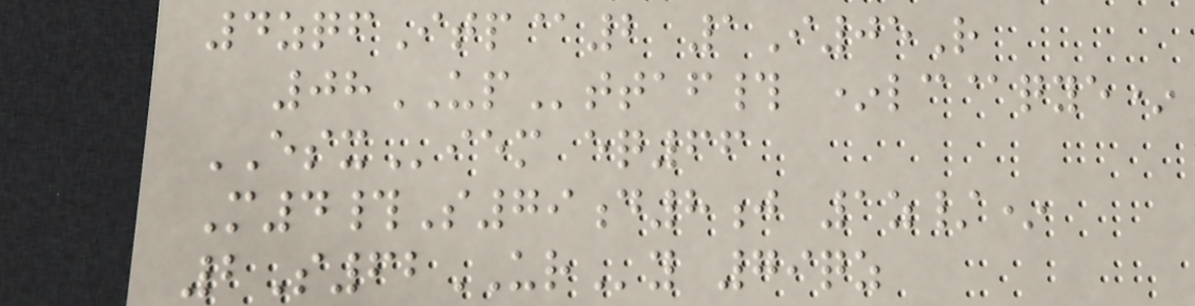4zqfItp@2 1I05R
08UPttaf# *lc@qye*
ESXiem eq66
M4#S79d8j 1z/*
2S62URy 79qz
